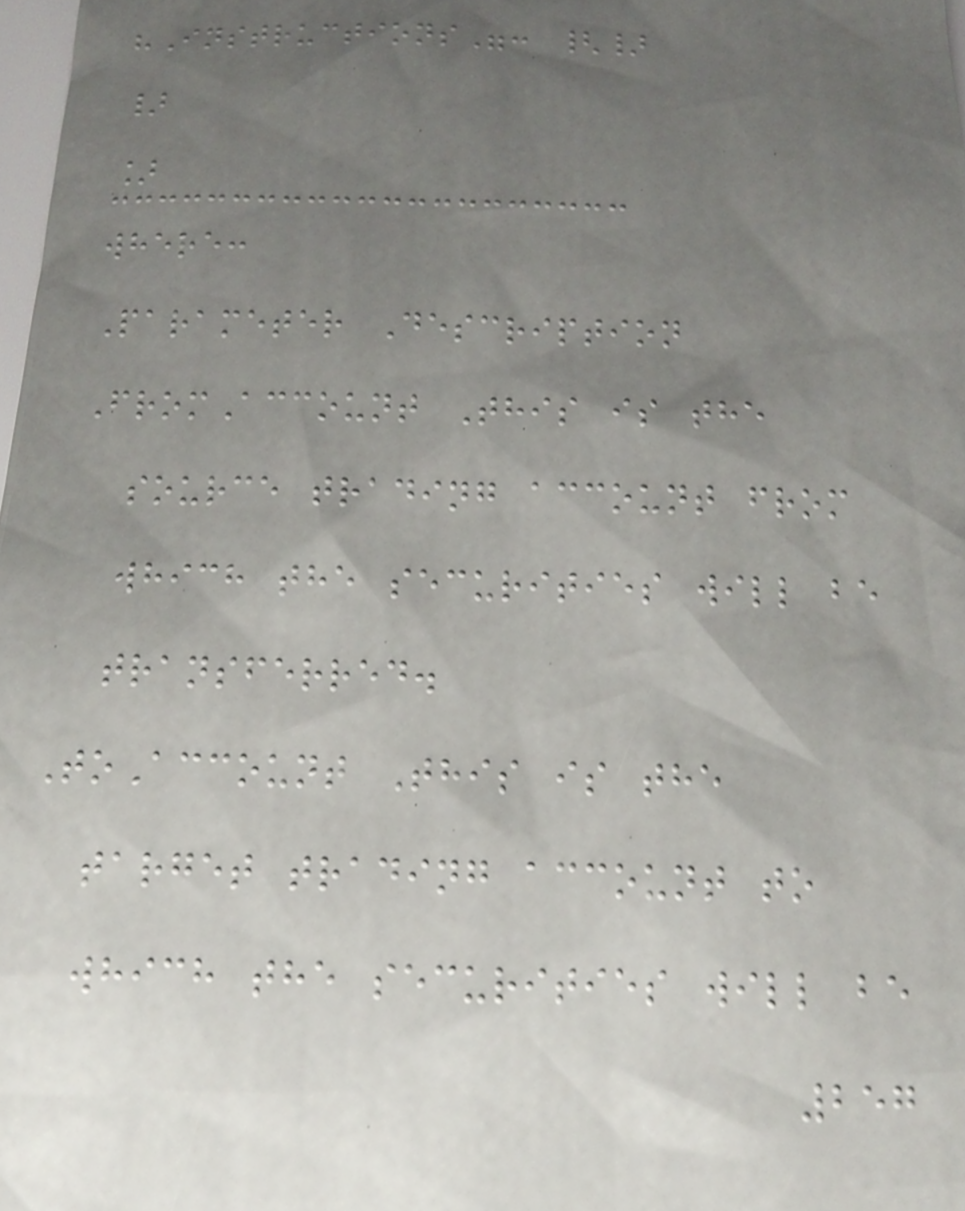"Instructions": {}
}
]
where:
Parameter Description
FromAccount This is the
source trading account from
which the securities will be
transferred.
ToAccount This is the
target trading account to
which the securities will be
257
